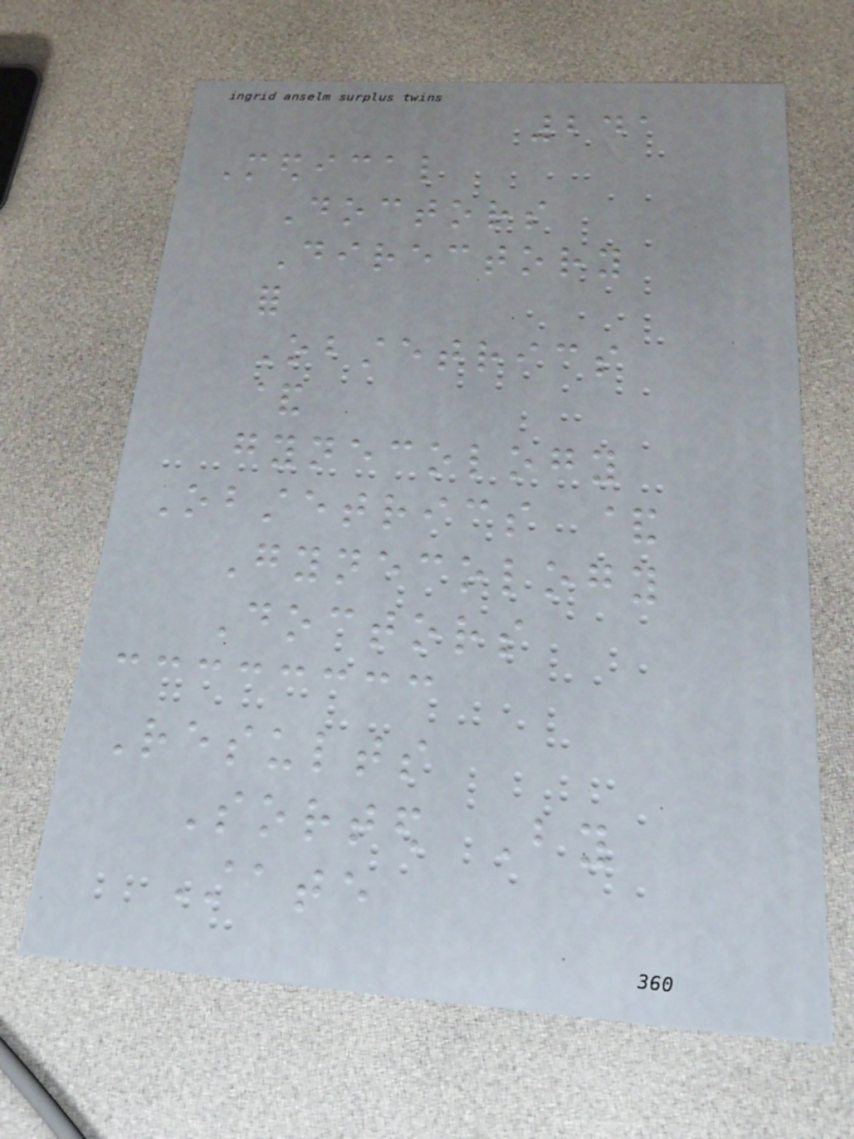241
Medical
Doctors
Directory
for
Obstetrics
&
gynecology
Obstetrics &
Gynecology
Doctors
Results
Sorted By
State
